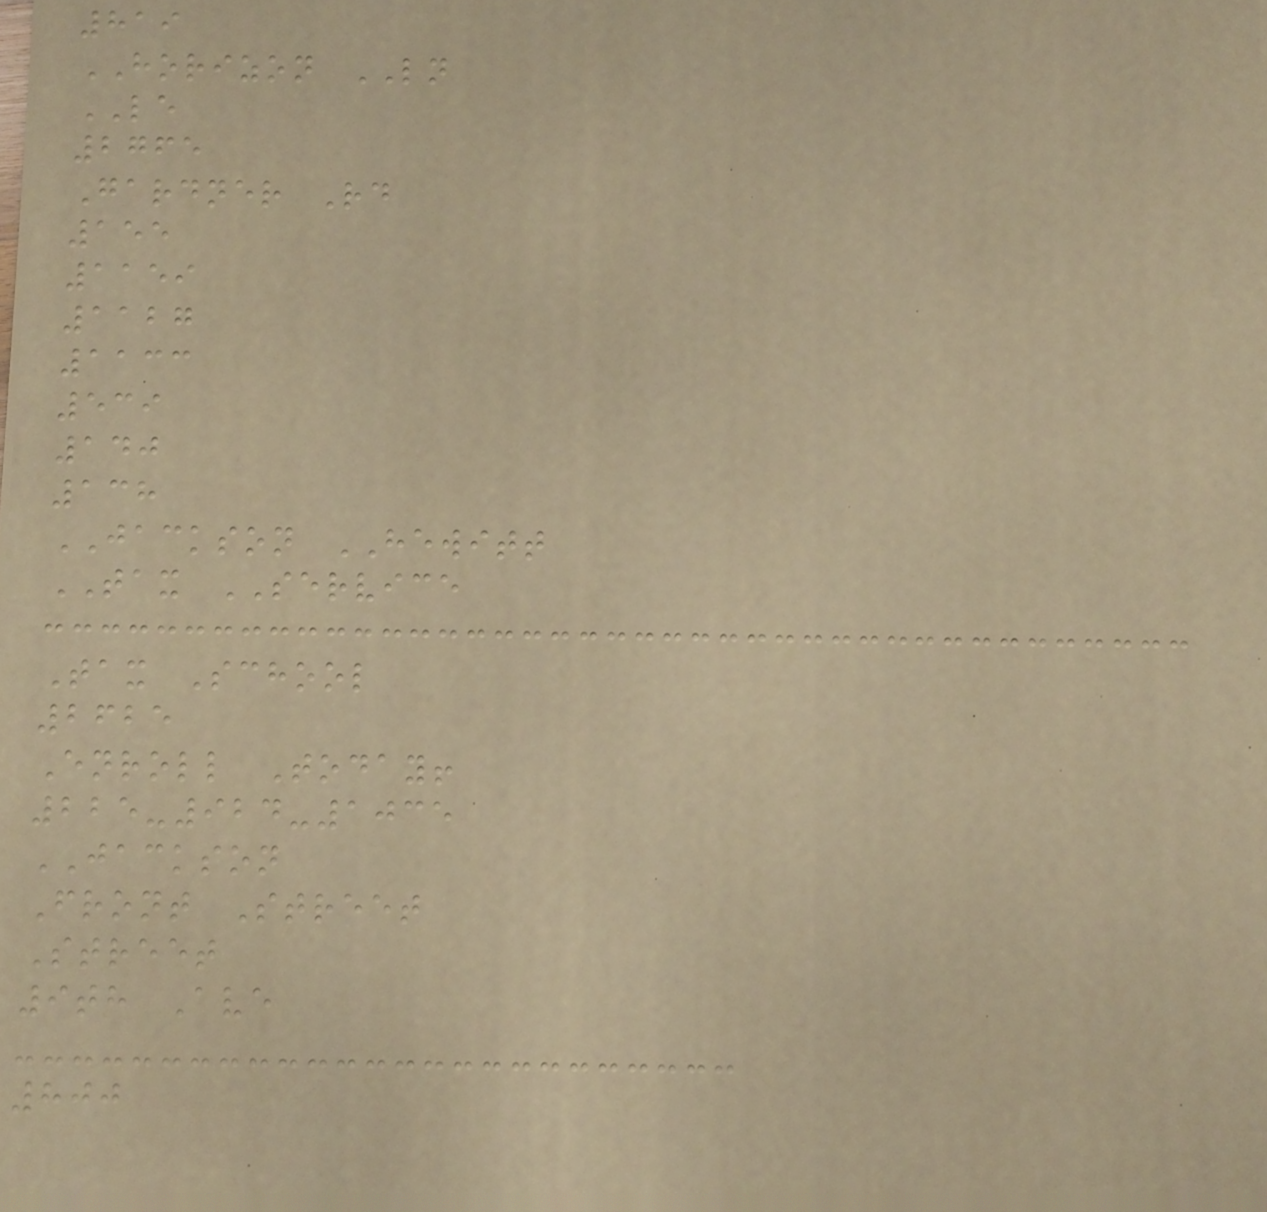819
HORIZON LN
LE
2765
Gardner Rd
155
1159
1127
1133
539
140
138
JACKSON HEWITT
TAX SERVICE
Tax School
2625
Enroll Today!
225-924-1035
JACKSON
Front Street
Street
9th Ave
800
